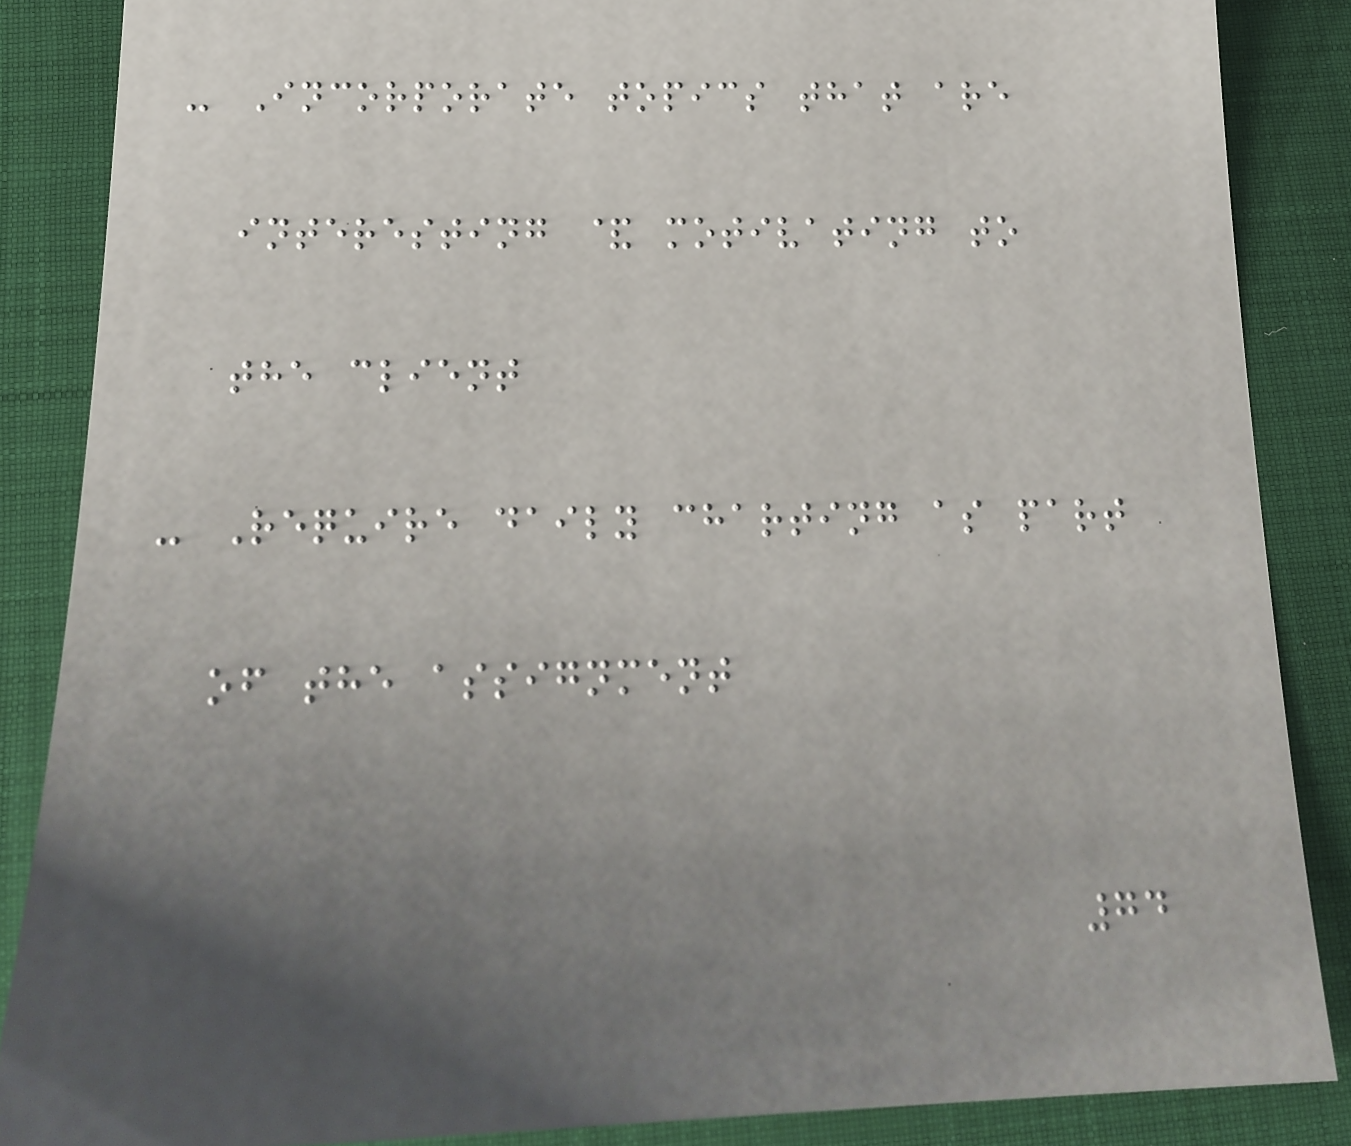- Incorporate topics that are
interesting & motivating to
the client
- Require daily charting as part
of the assignment
74
